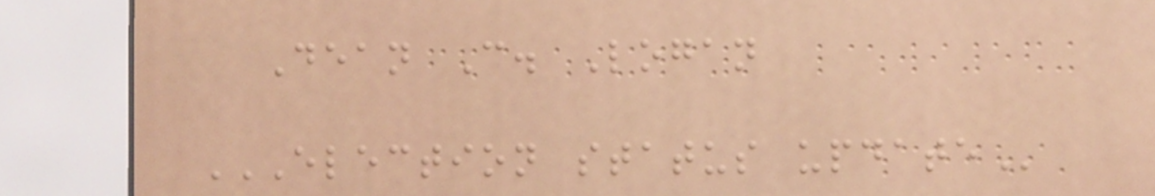Dean C. Logan
ELECTION STATUS UPDATE
